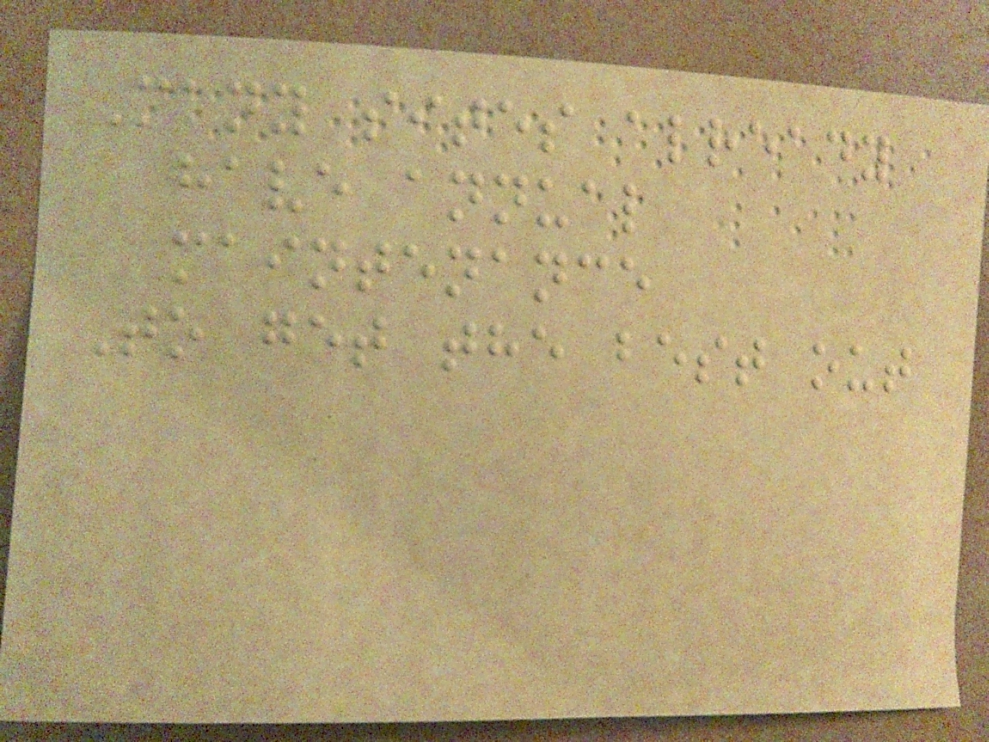Many sites already
have annual
maintenance
To get the best out
